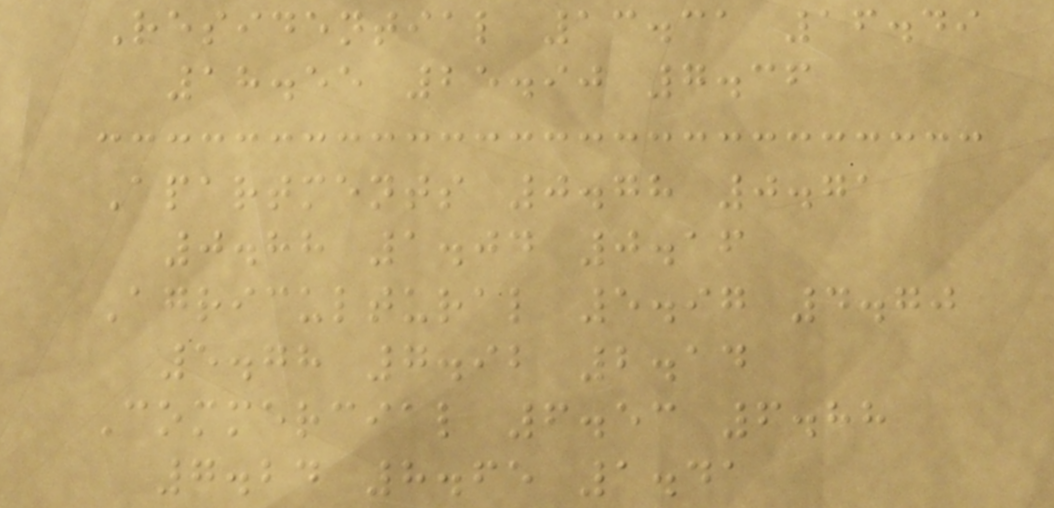Residential 13.31 16.49
18.55 25.90 7.36
Apartments 0.78 0.71
0.88 1.04 0.16
Agricultural 5.97 4.70
5.78 7.92 2.14
Commercial 6.53 6.88
7.24 8.65 1.41
